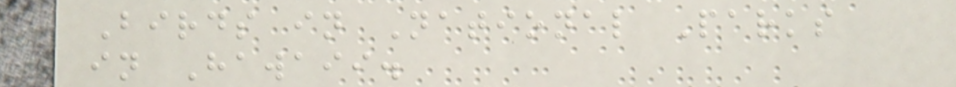Birds in National Parks
in Hawaii.
